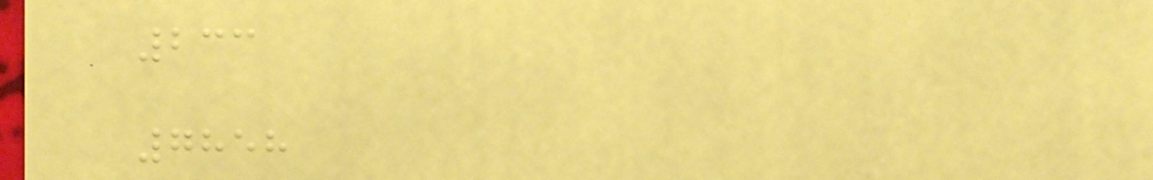233
7858
